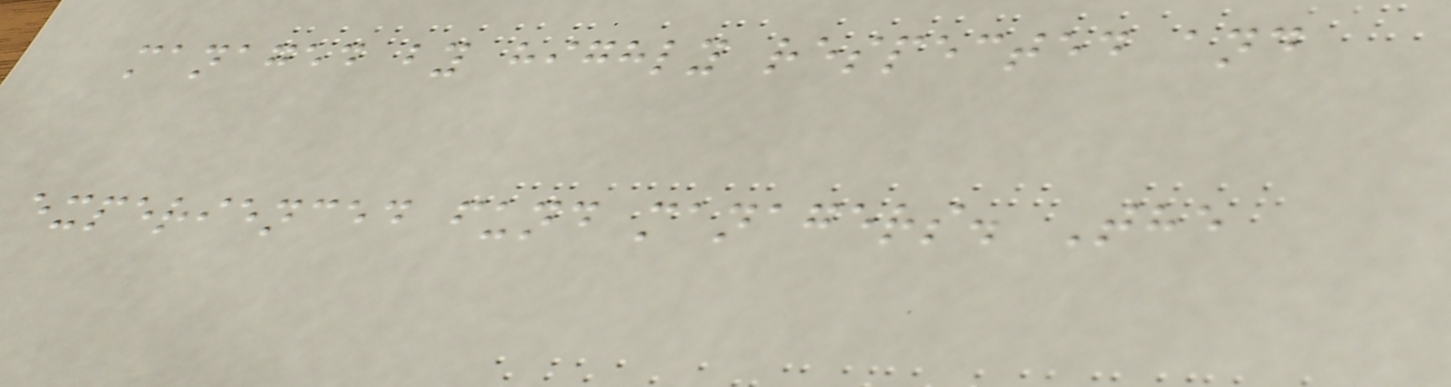managed by highly respected and
experienced fund managers. The
